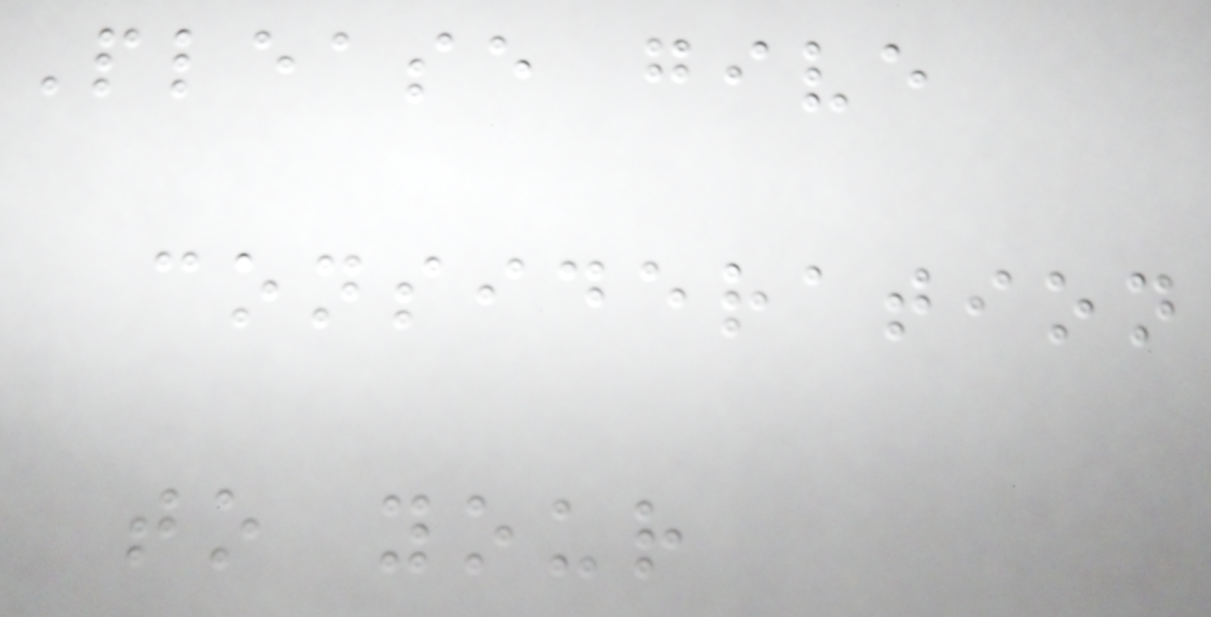Please give
consideration
to your
